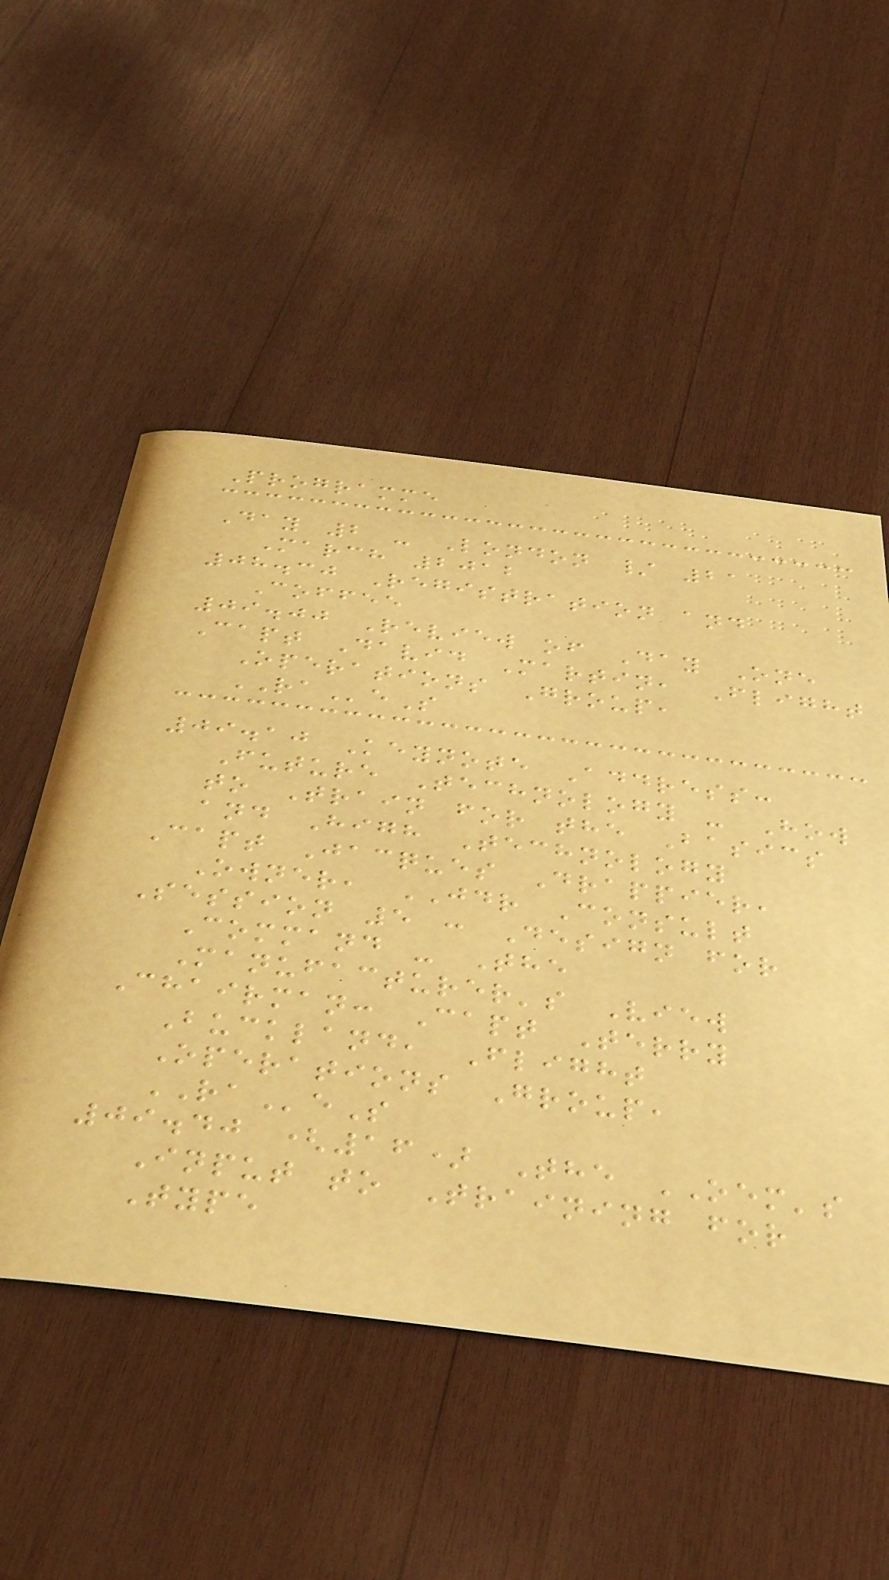Programme
Day 2 - London / 21
March 2012
08.30 Registration and
Coffee
09.00 Review of Day One
Capt David Martin, Flight
Operations Group,
RAeS
09.10 Keynote Address:
Future Technology - How
to Train for the Basics
and High Technology
Capt Jacques Drappier,
Owner, JDR Consult
Session 5 : Design for
Command - The
Manufacturer's View
Chairman: Capt Terry
Buckland, Flight
Operations Group,
RAeS
09.40 (16) The OEM's
Input to Training for
Type
